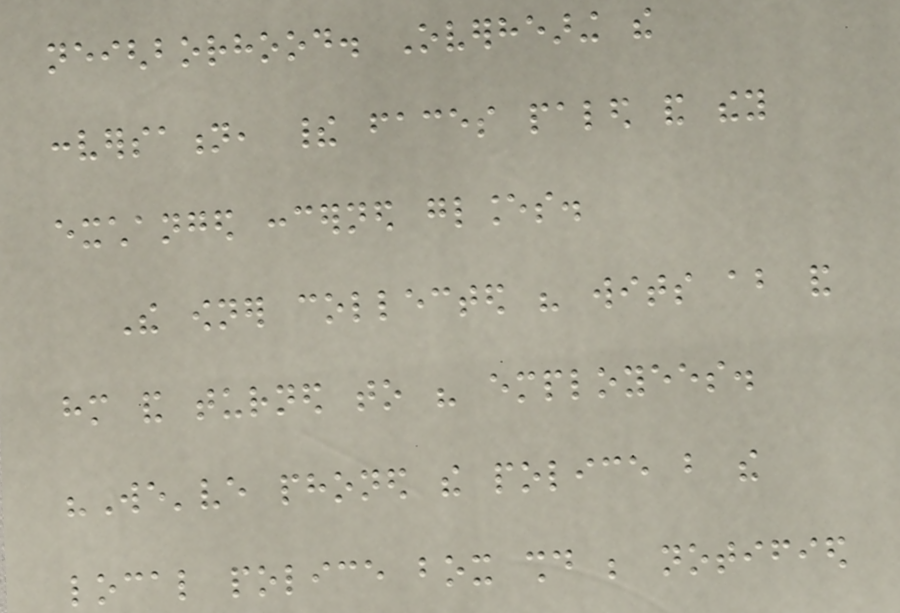neighborhood. Overhearing the
conversation, their faces paled and they
exchanged concerned glances.
The owner collected his wits about and
him and turned to his employees.
"We've phoned the police but the
local police box should be notified
